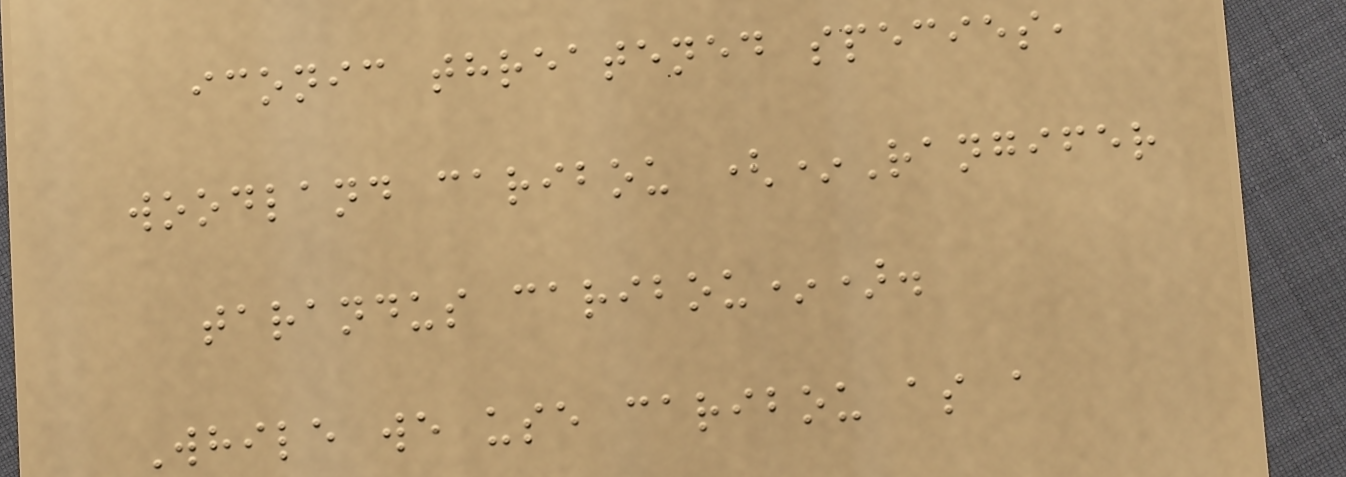iconic threatened species,
woodland caribou (*Rangifer
tarandus caribou*).
While we use caribou as a
